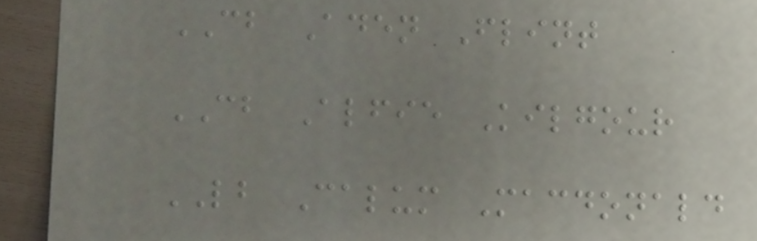CB Aden Flint
CB Alfie Kilgour
LB Calum Macdonald
